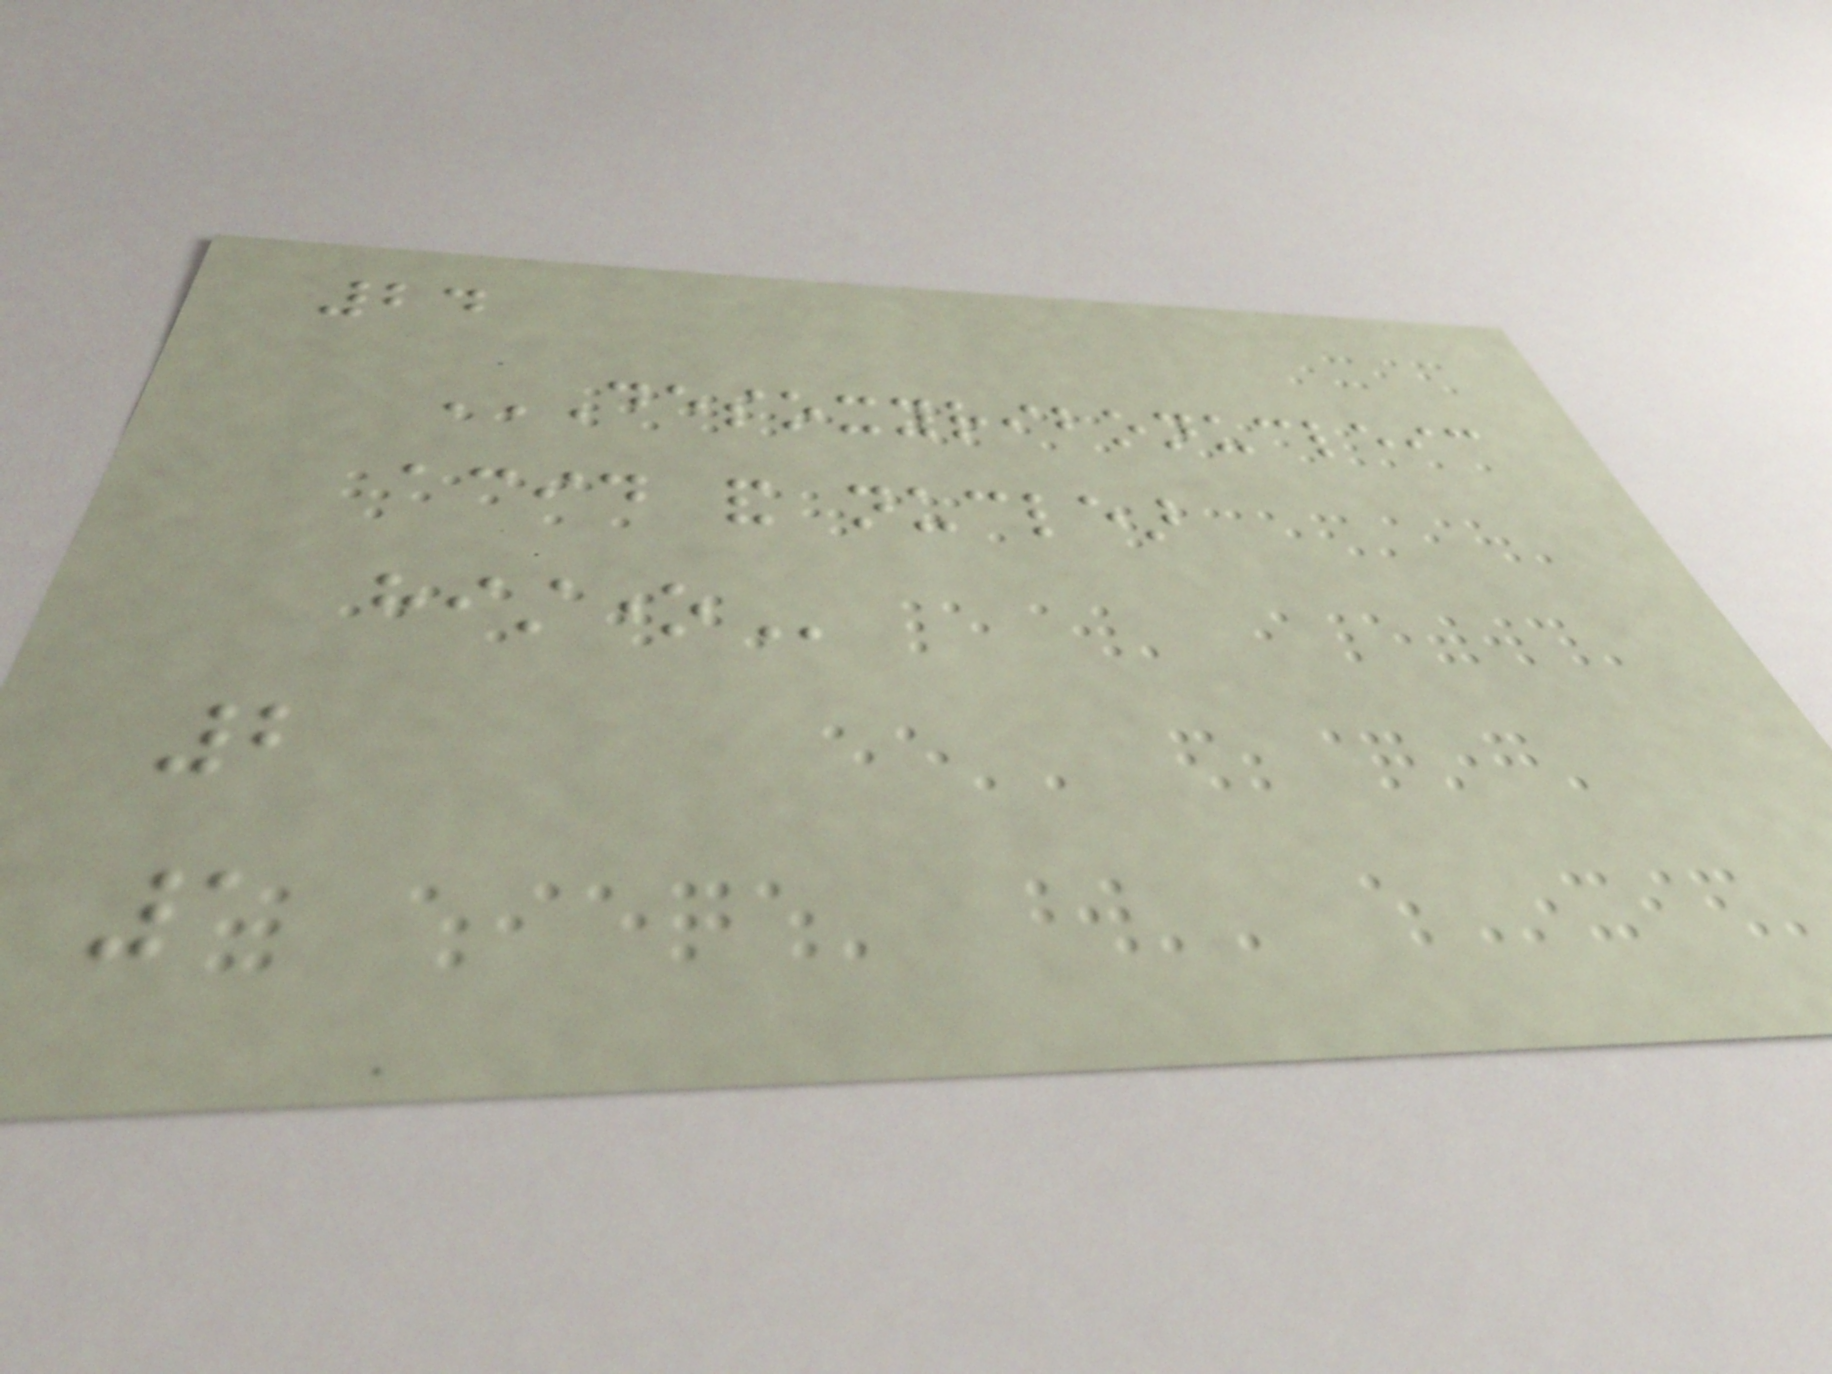24
DESOXYRIBONUCLEIC
ACID AND NUCLEAR
HISTONE
2
1
